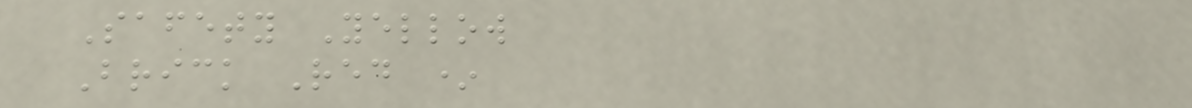Safety Yellow
Brick Red *
